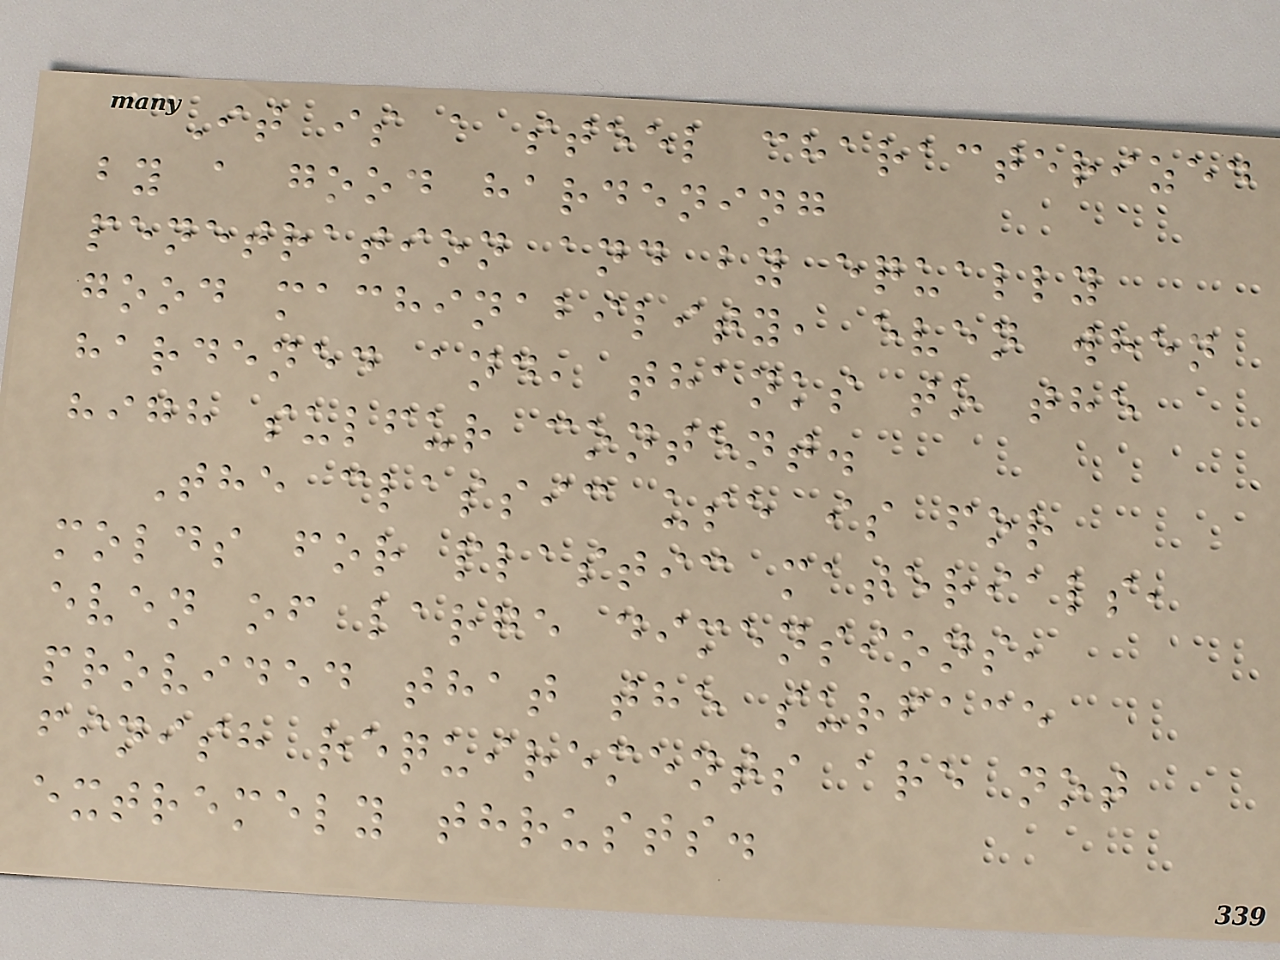It is a steel characterized
by a good hardening
penetration and by equally
good machinability, even when
hardened and, thanks to the
high sulfur content.
The classic use is for
molds for plastic materials,
even of large dimensions,
provided that the surface
finish requirements are not
extremely thrusts.
